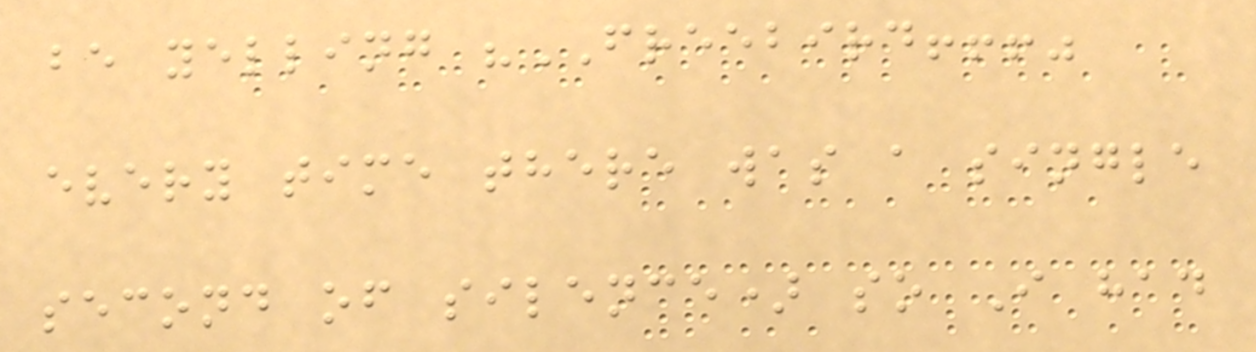be yelling "FREEBIRD!!!"
every time there was a single
second of silence) so I had
